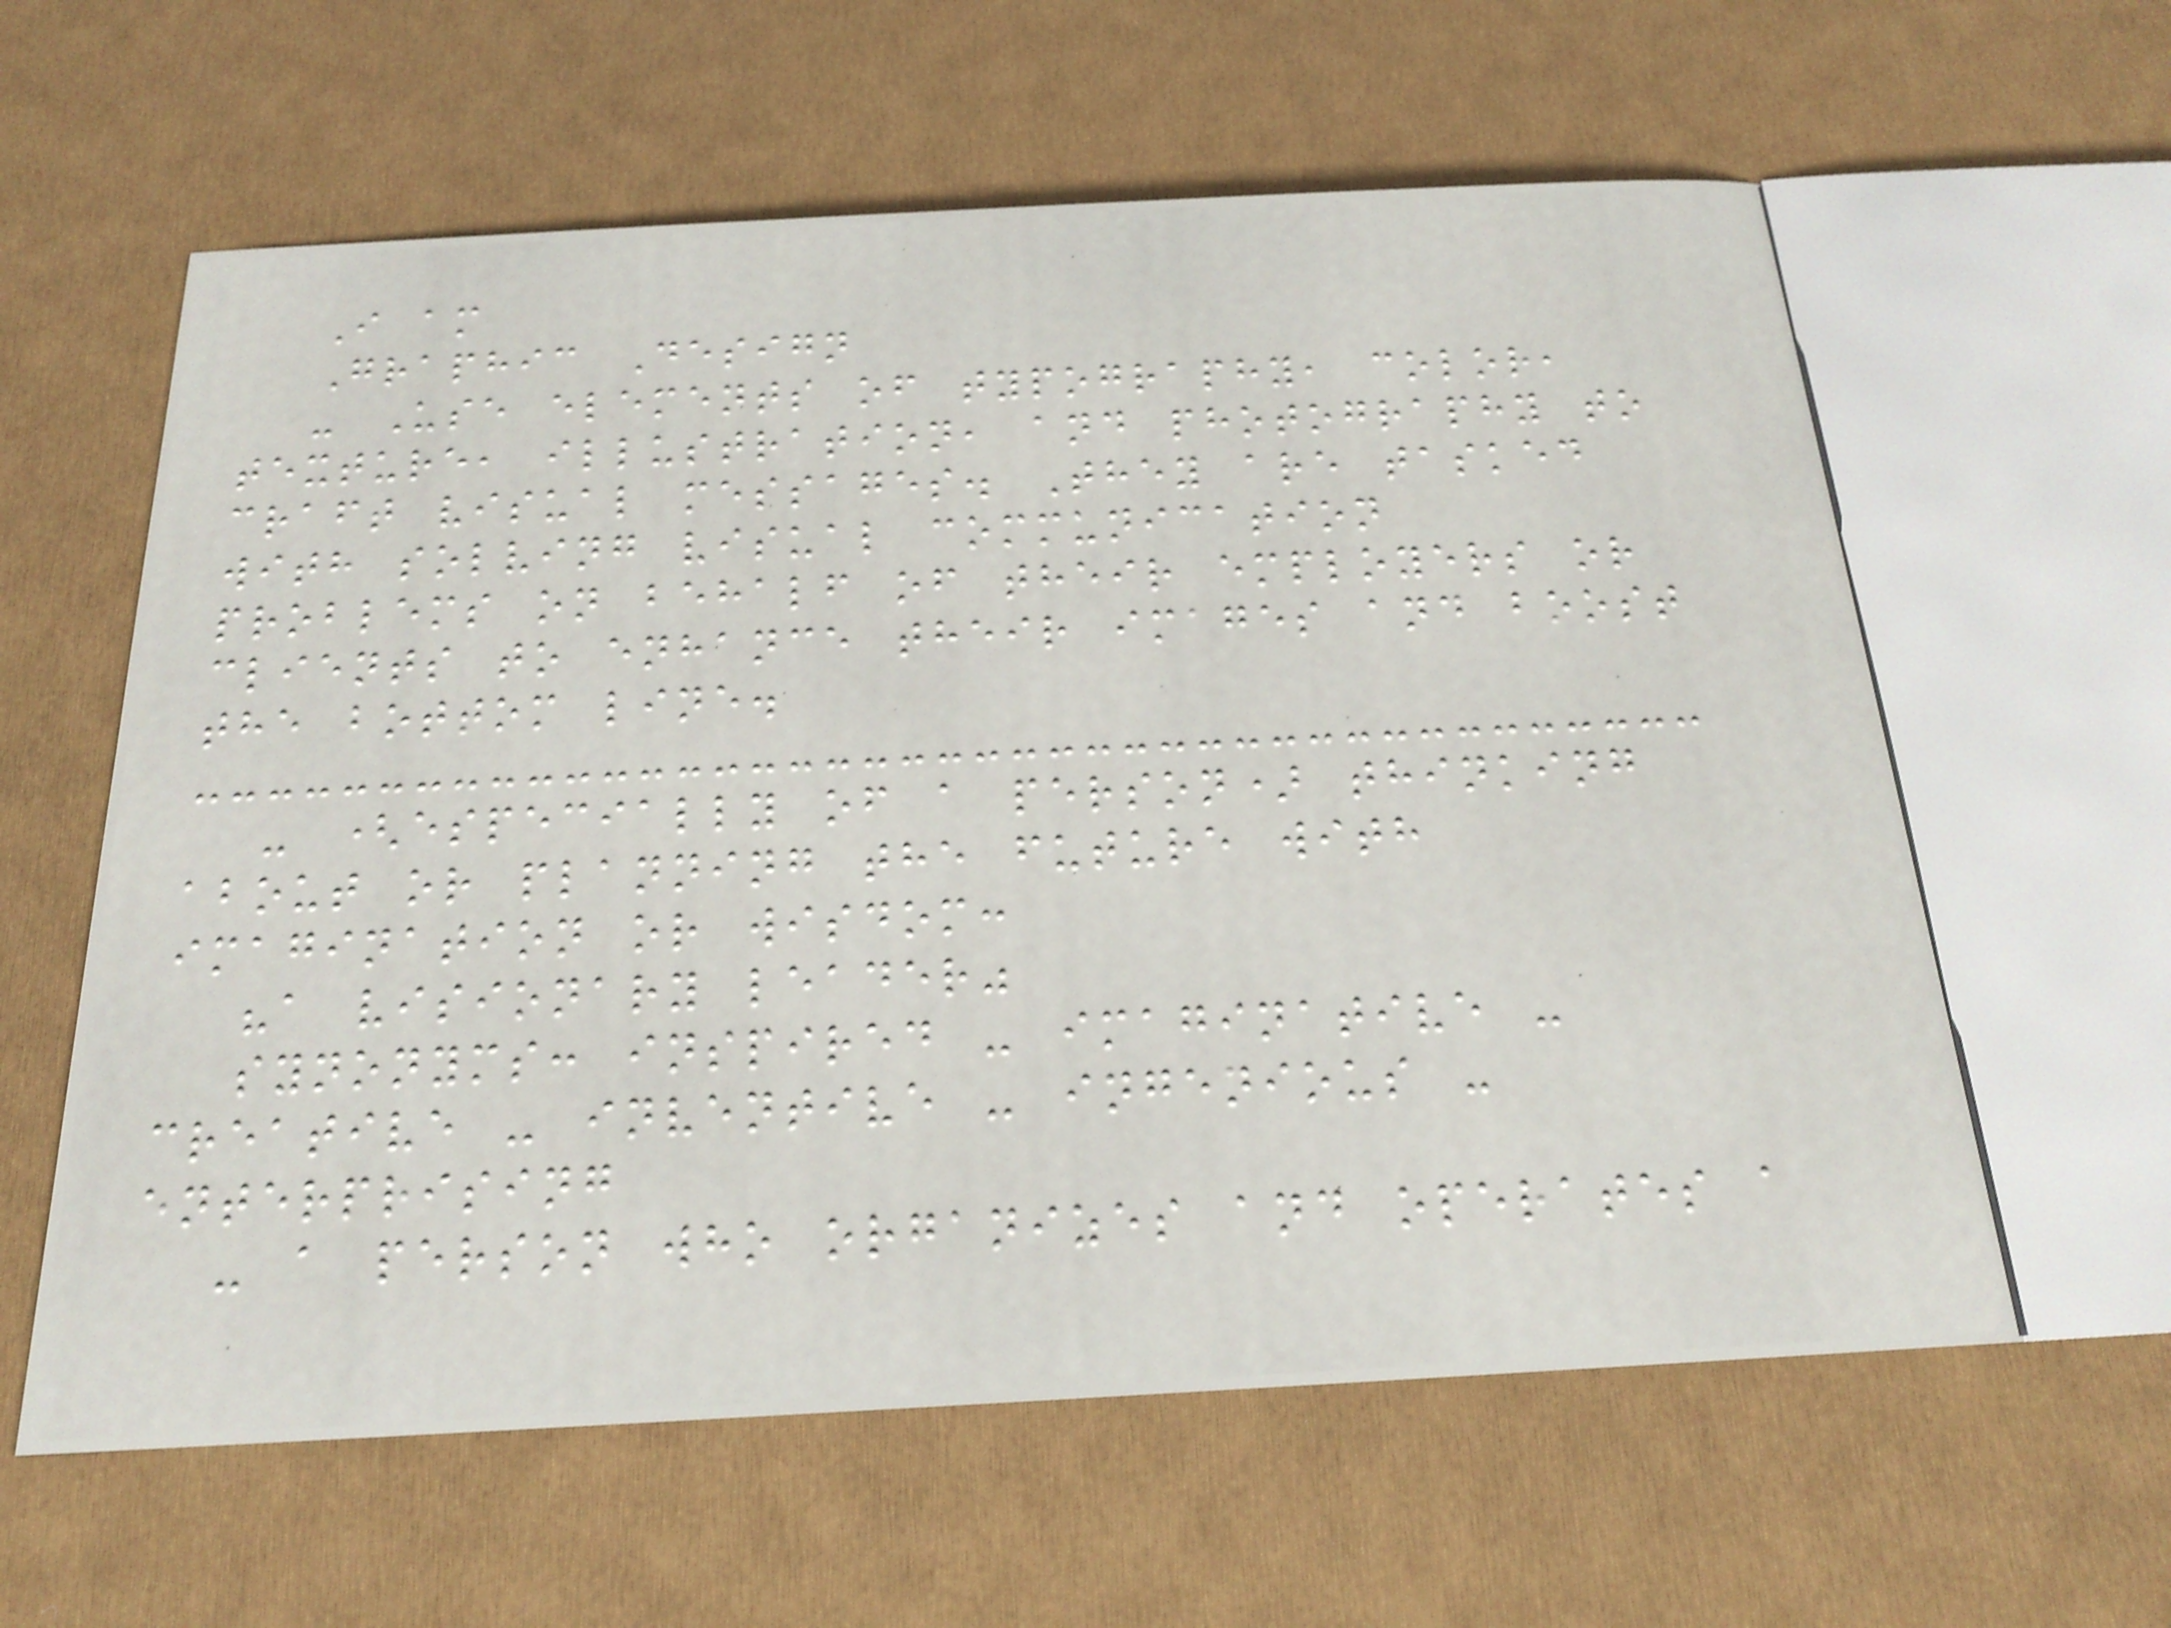I am
Graphic Design
- Use elements of typography, color,
texture, illustration, and photography to
craft visual messages. They are tasked
with solving visual communication
problems on behalf of their employers or
clients to enhance their images and boost
the bottom line.
- (especially of a person) thinking
about or planning the future with
imagination or wisdom:
"a visionary leader"
synonyms: inspired - imaginative -
creative - inventive - ingenious -
enterprising
- a person who organizes and operates a
